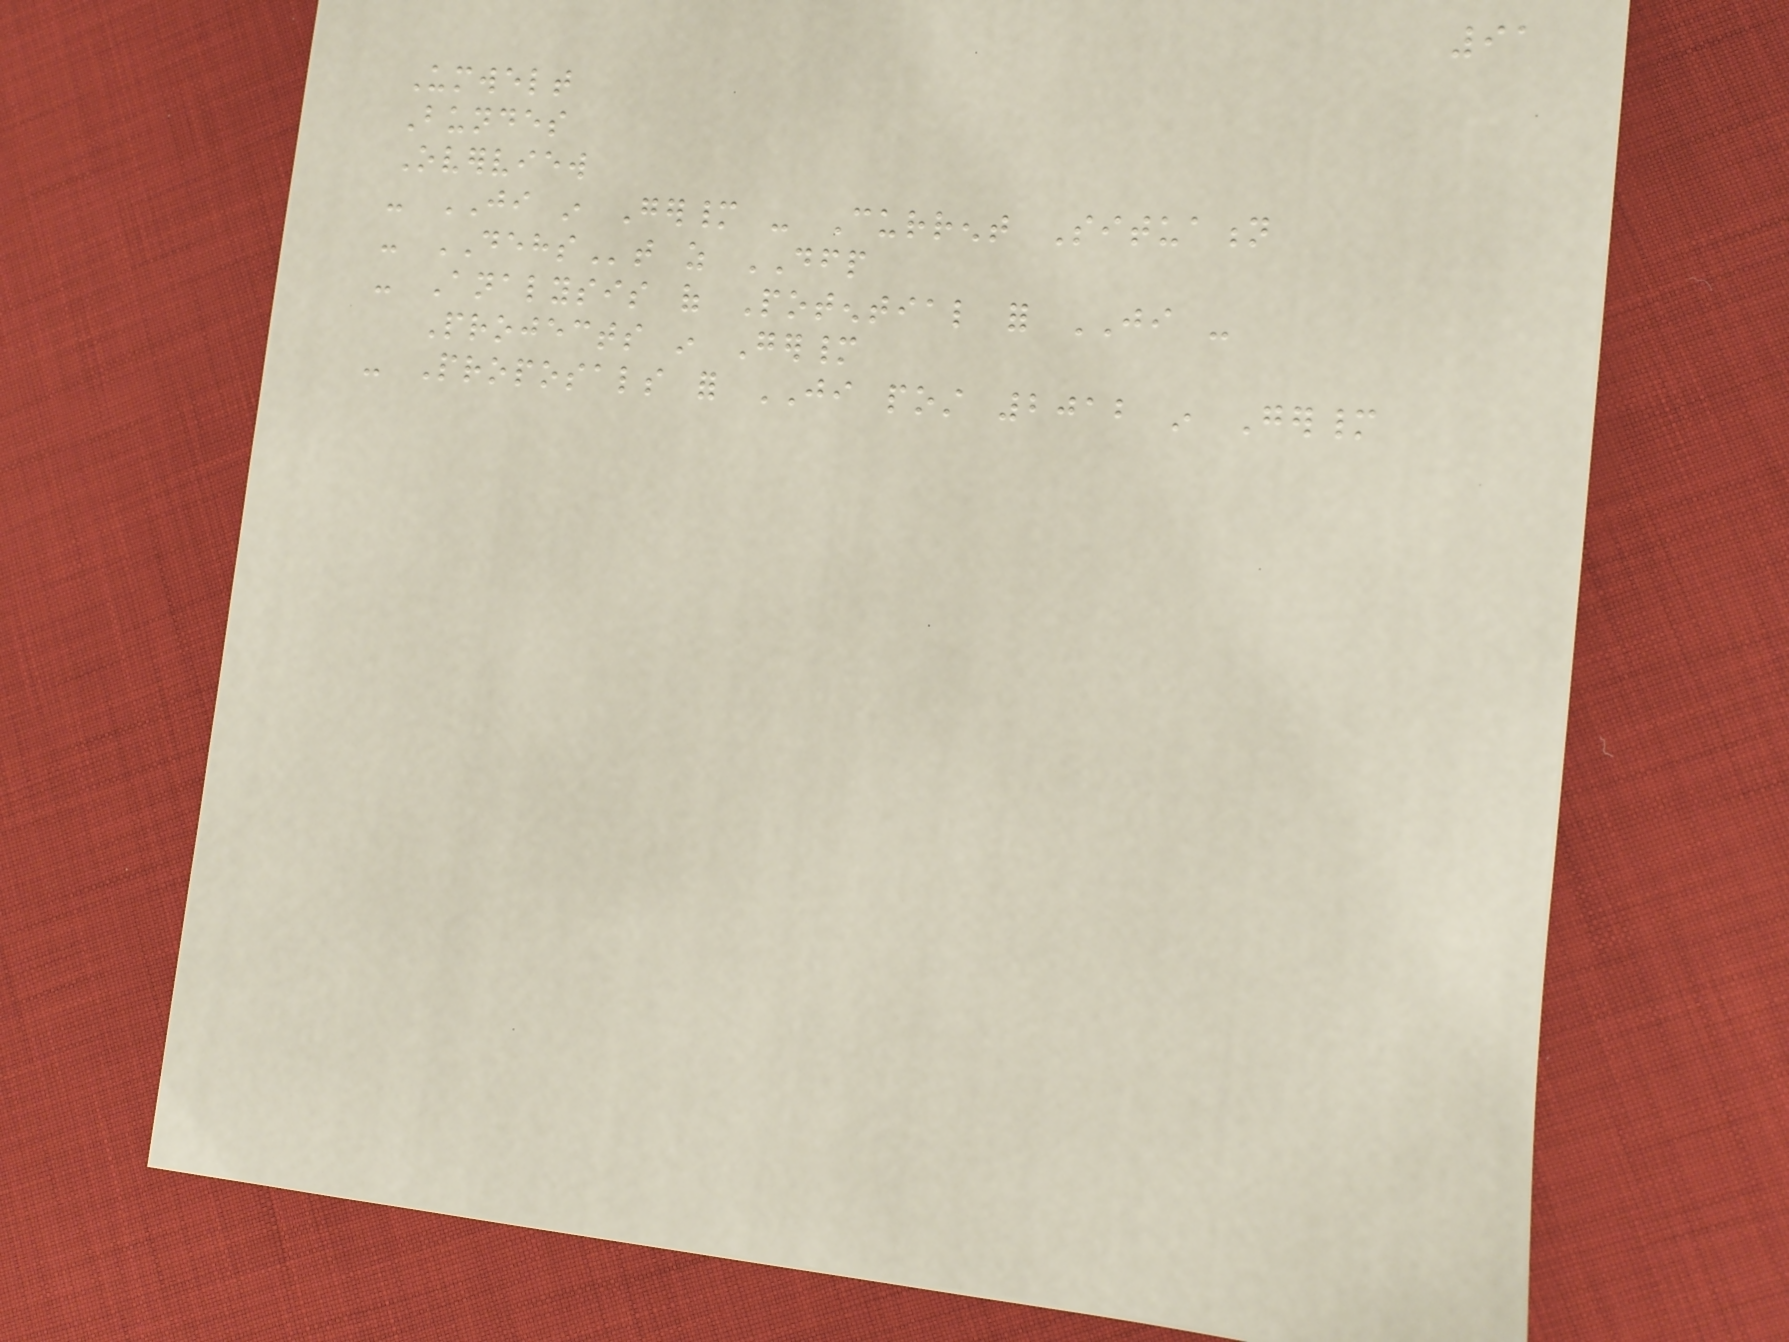91
Umwelt
Bundes
Overview
- JI in Germany - Current Situation
- DEHSt as DFP
- Analysis of Potential for JI -
Projects in Germany
- Proposals for JI post 2012 in Germany
